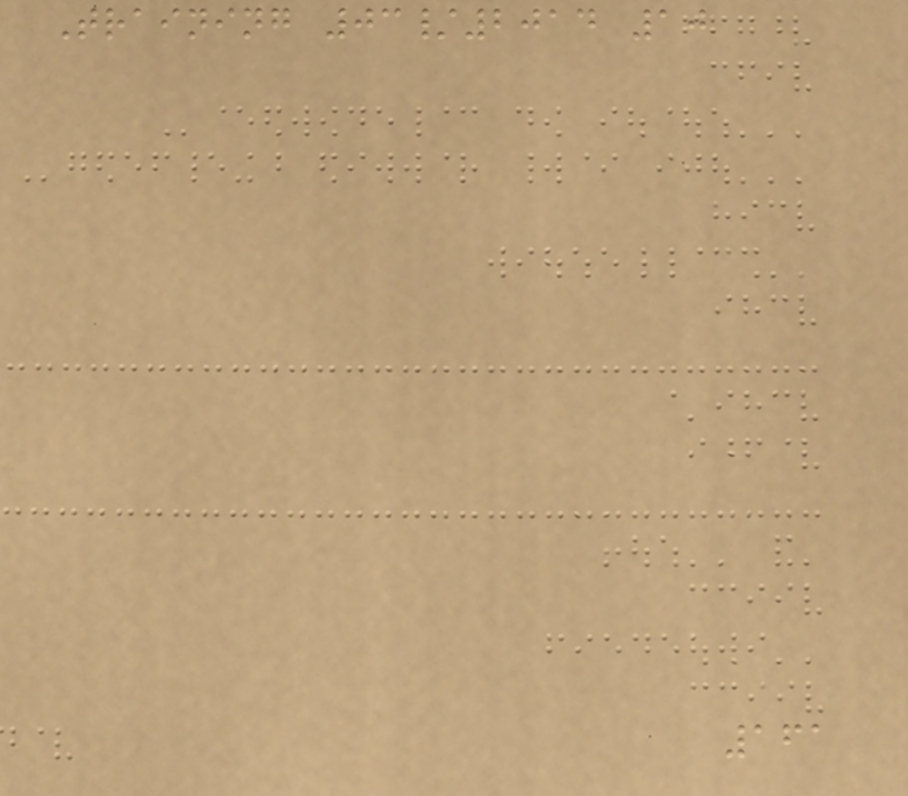Training 03/2014 10
161
